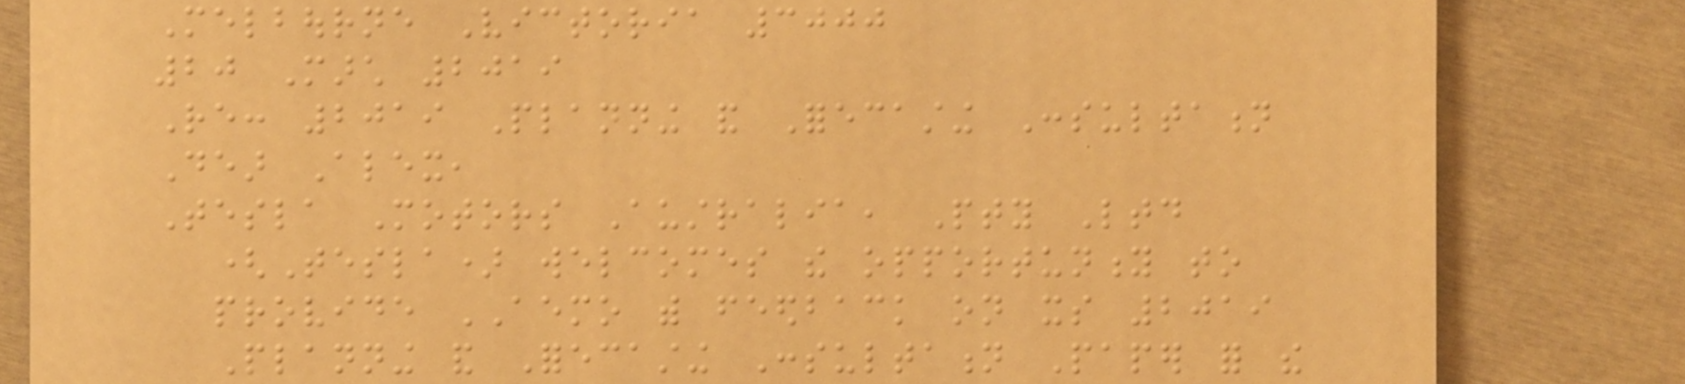Melbourne Victoria 3000
20 March 2019
Re: 2019 Planning and Forecasting Consultation
Dear Alex,
Tesla Motors Australia, Pty Ltd
(Tesla) welcomes the opportunity to
provide AEMO with feedback on its 2019
Planning and Forecasting Consultation Paper for the
